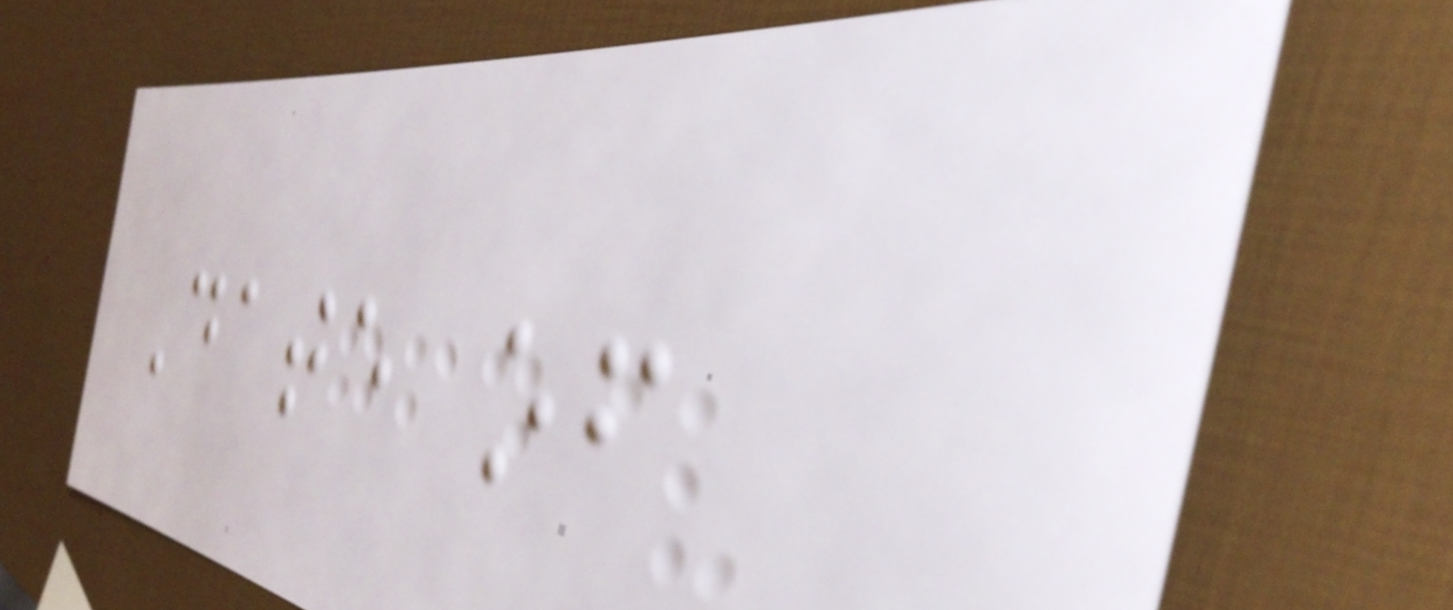Date of
